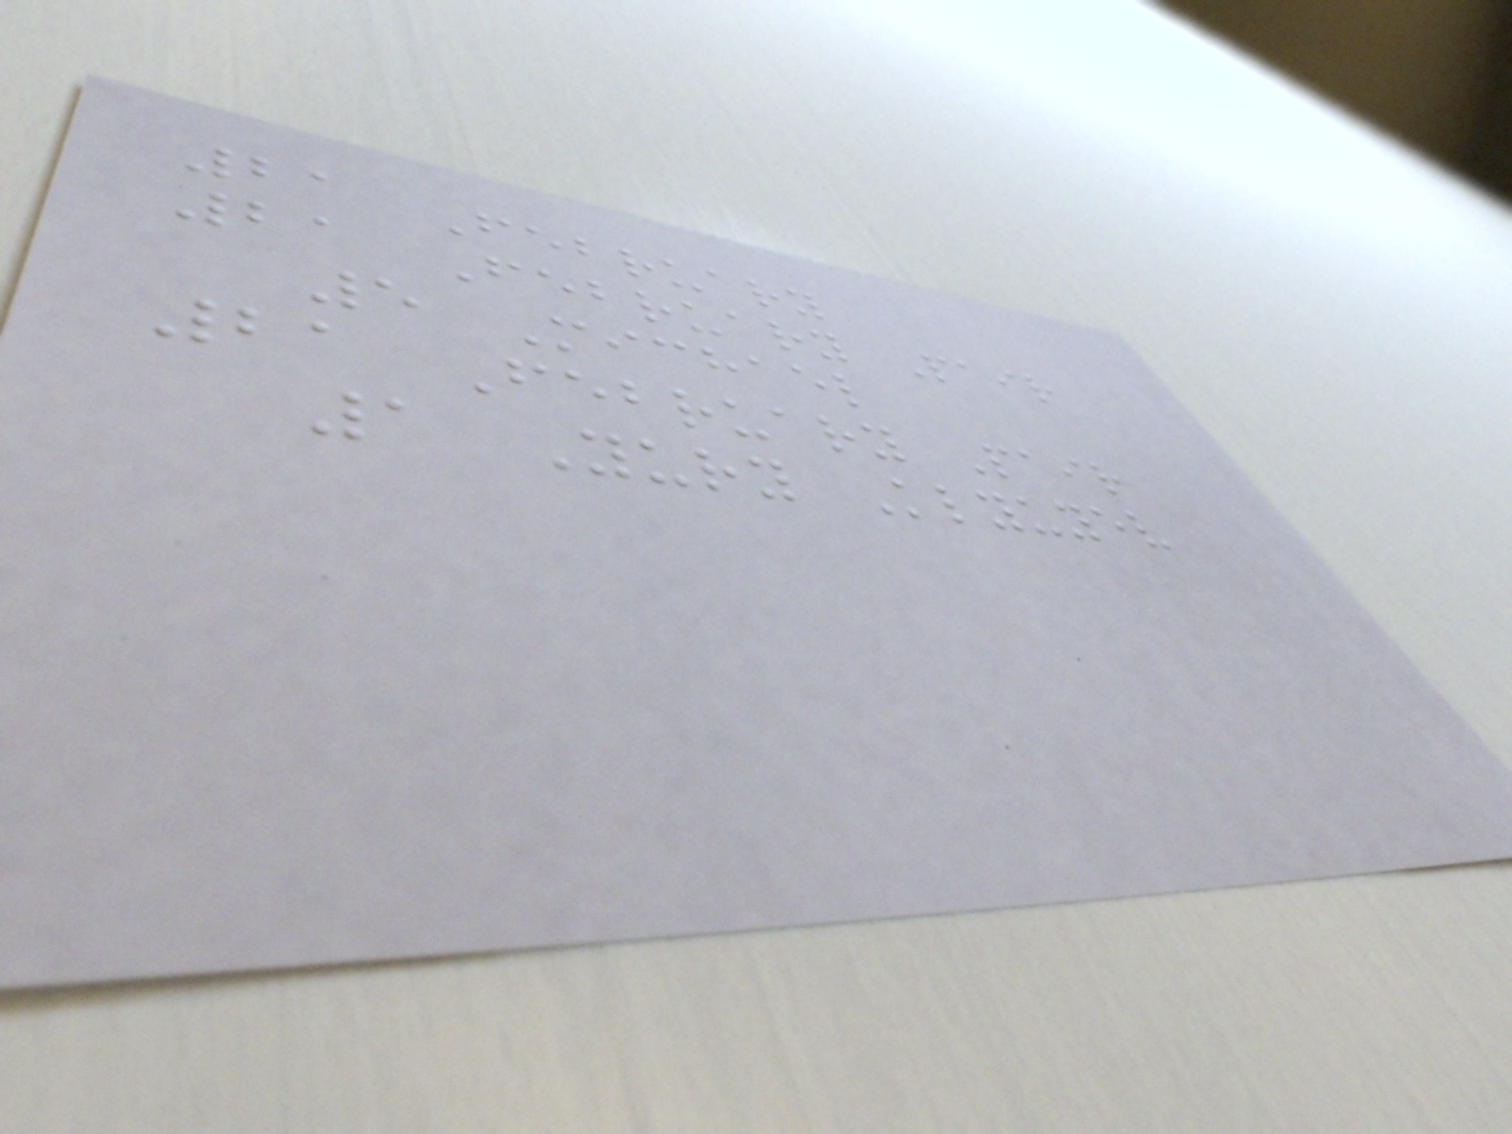21 February
21 February Pair
5 Michael
21 February Pair
1 Yury Klyuyev
